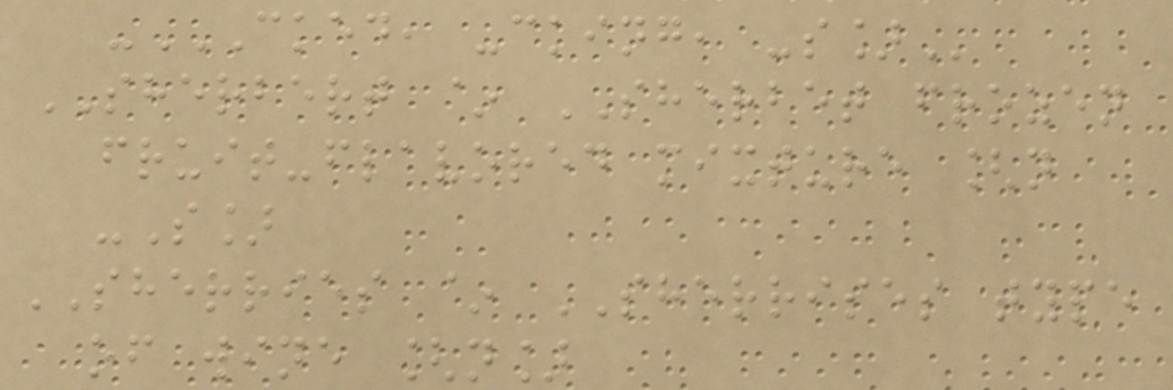-CKED, -CKING, -S]
SHERBERT ~ SHERBET frozen
fruit-flavored mixture [n
-S]
SHERRIES ~ SHERRISES type
of wine [n]
